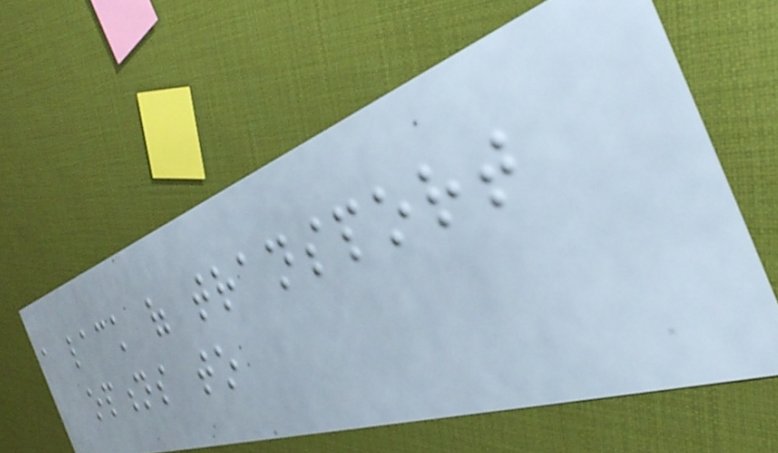a lack of transport
options to
